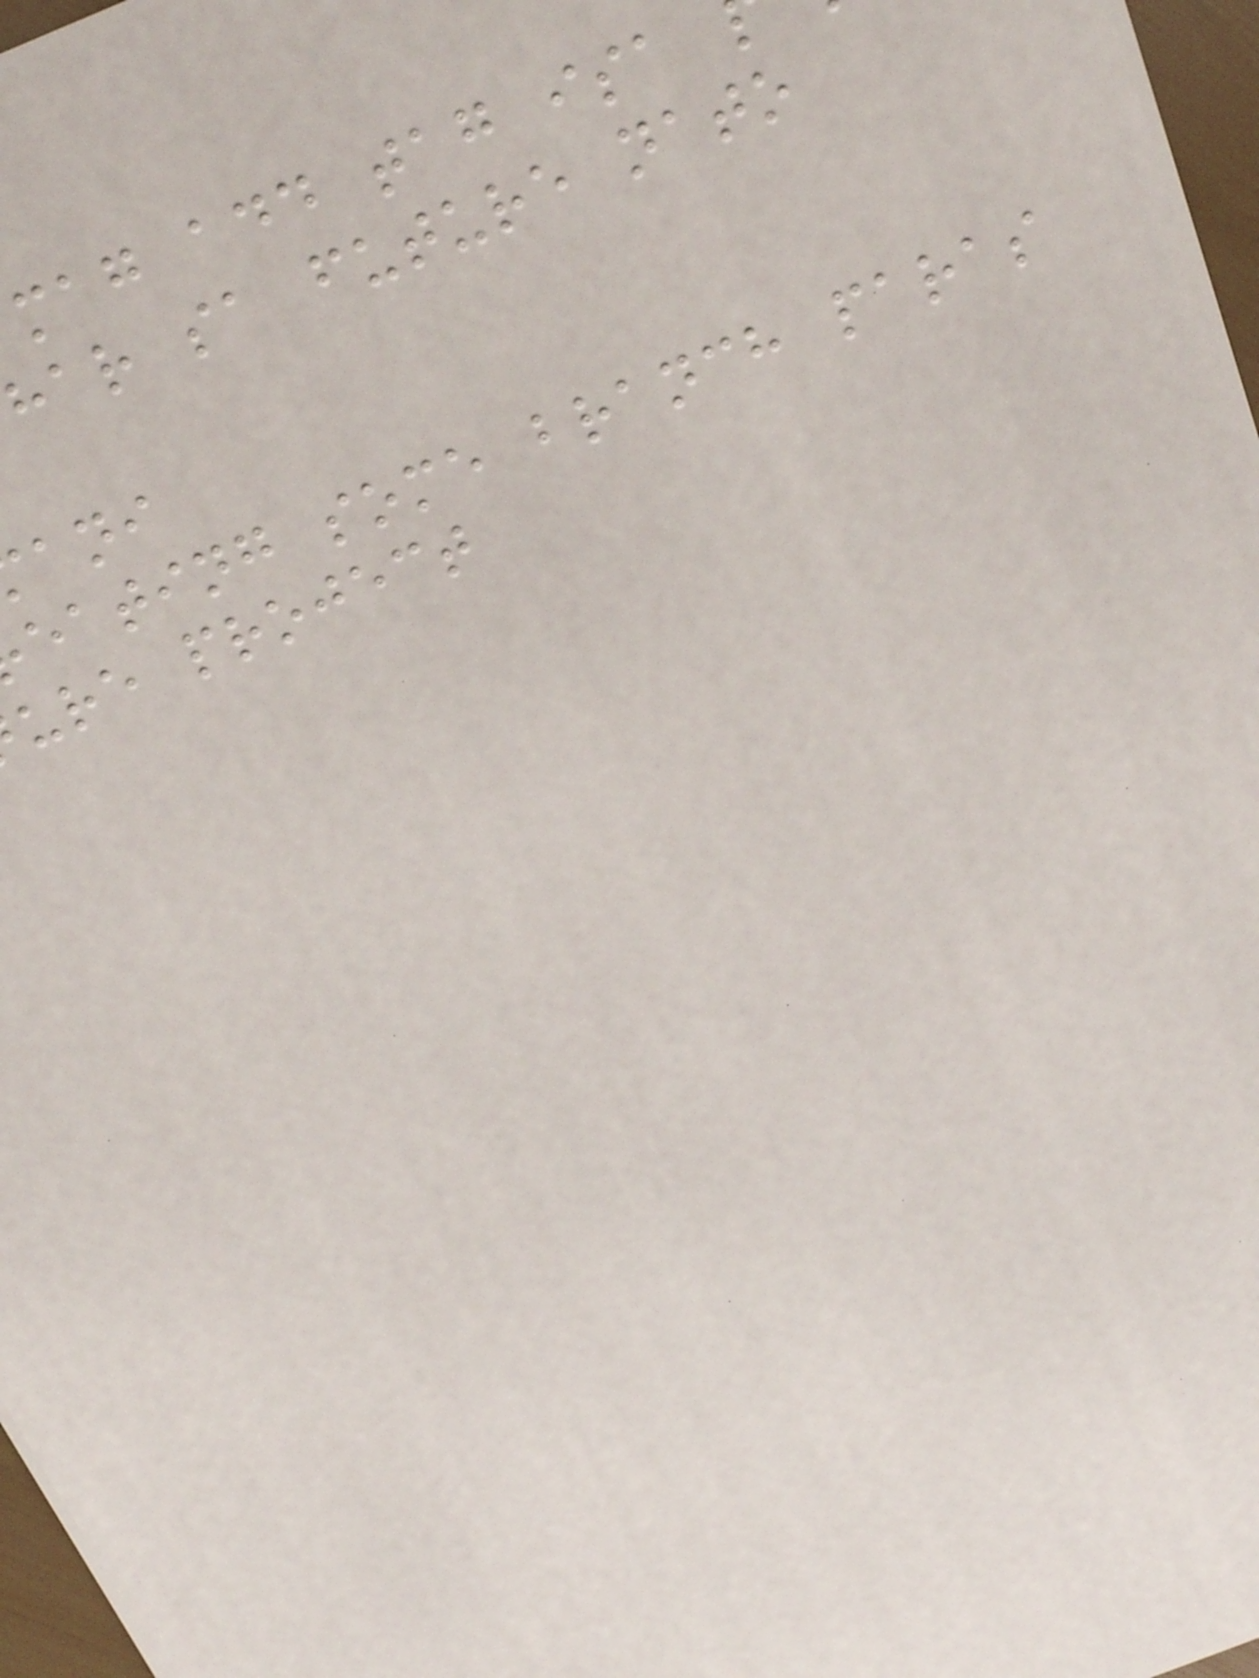mag add tag isa
har sa future nato
eating some branch paras
ure project
